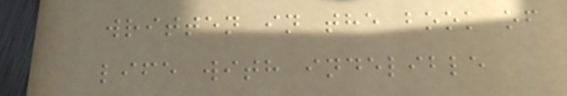written in the book of
life with indelible
